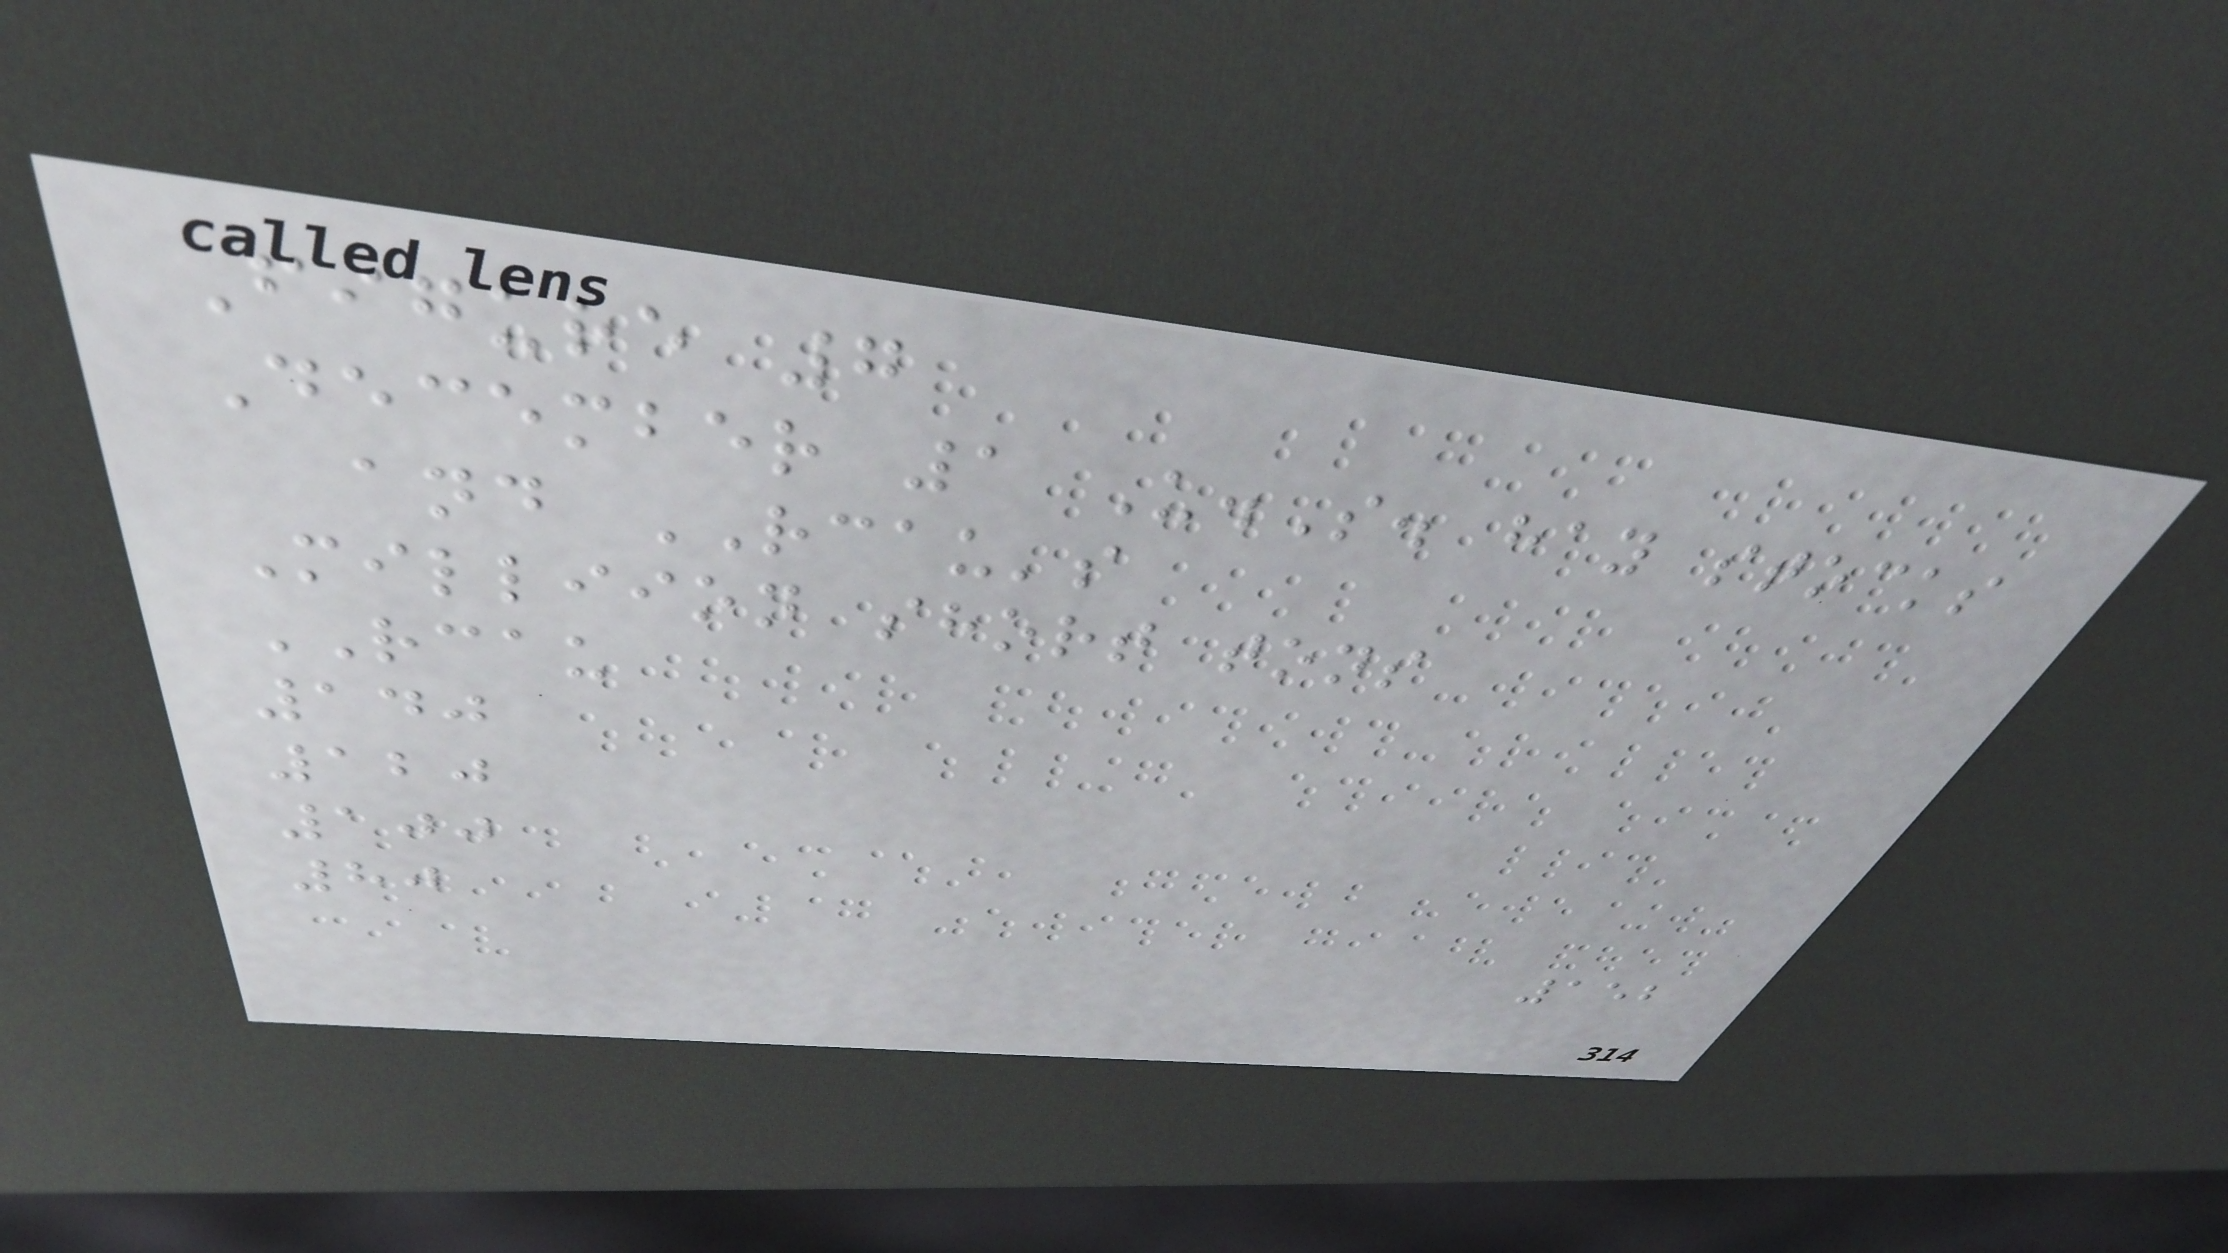Figure 7
December 1 U.S. hay stocks
and RCAU's
Milliion short tons
RCAU
140
120
100
80
152
